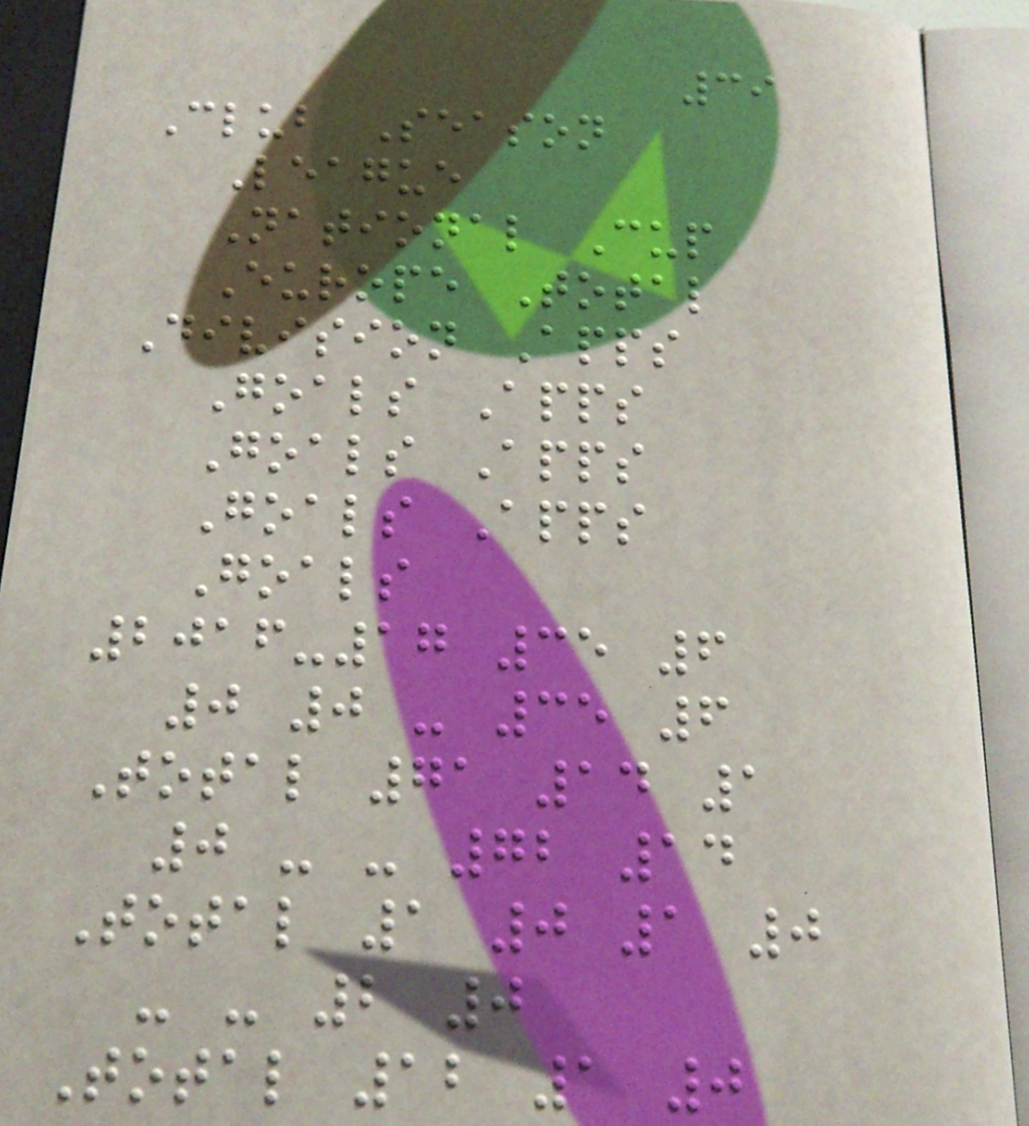39
Club Season
League
National Cup
Europe Total
Division Apps
Goals Apps
Goals Apps
Goals Apps
Goals
2016-17 35 6
0 0 - 35 6
Total 71 14 1
0 - - 72 14
Total 1 0 1 0
- - 2 0
Total 12 1 0
